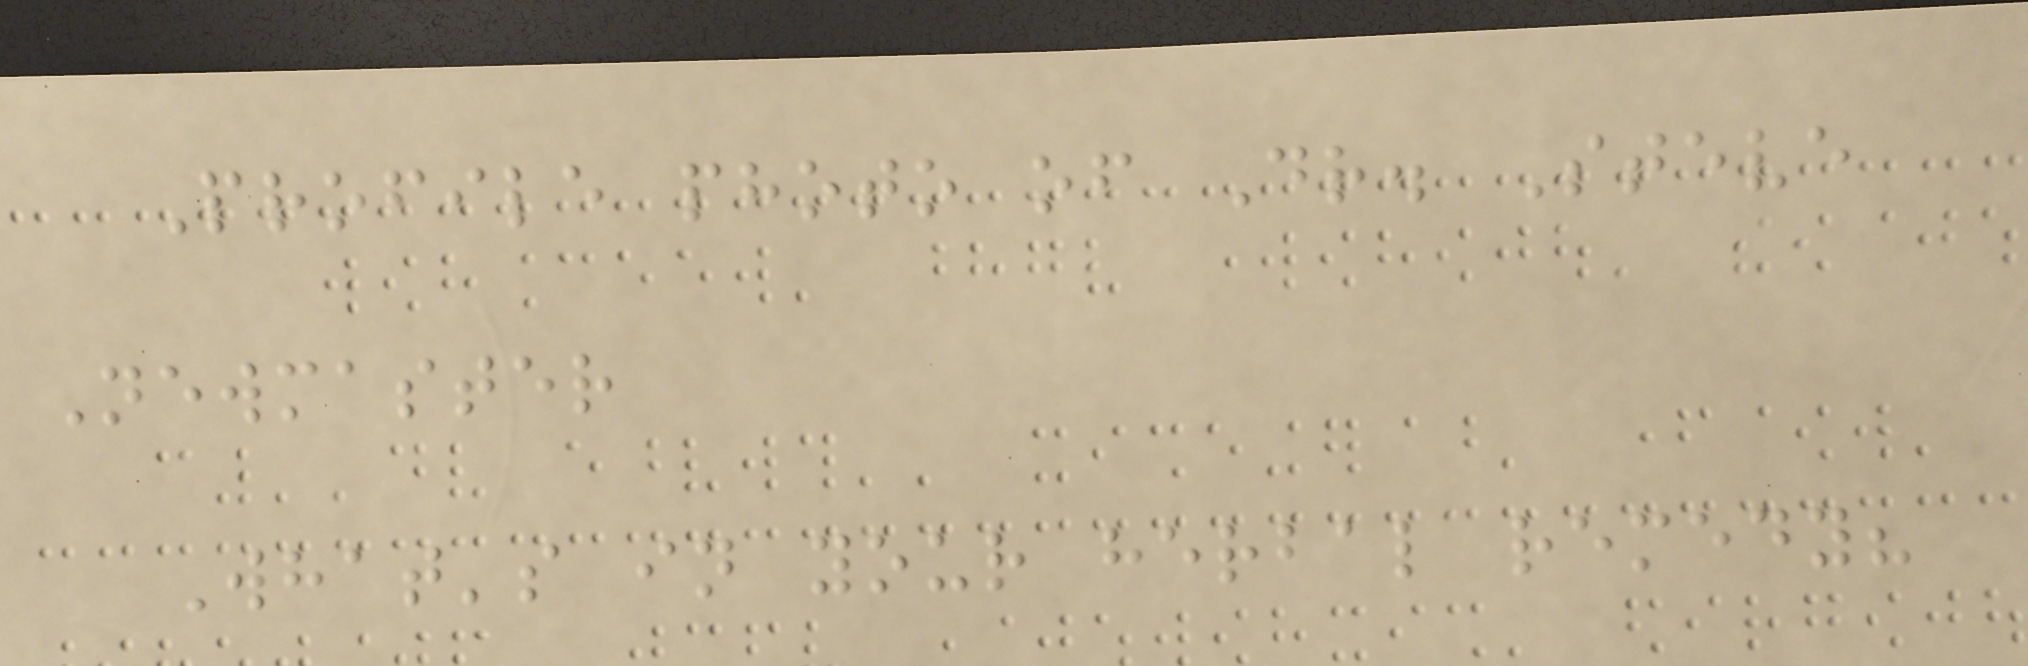Profile photo of Dr. Steve
Newmaster
What's in your herbal remedy?
